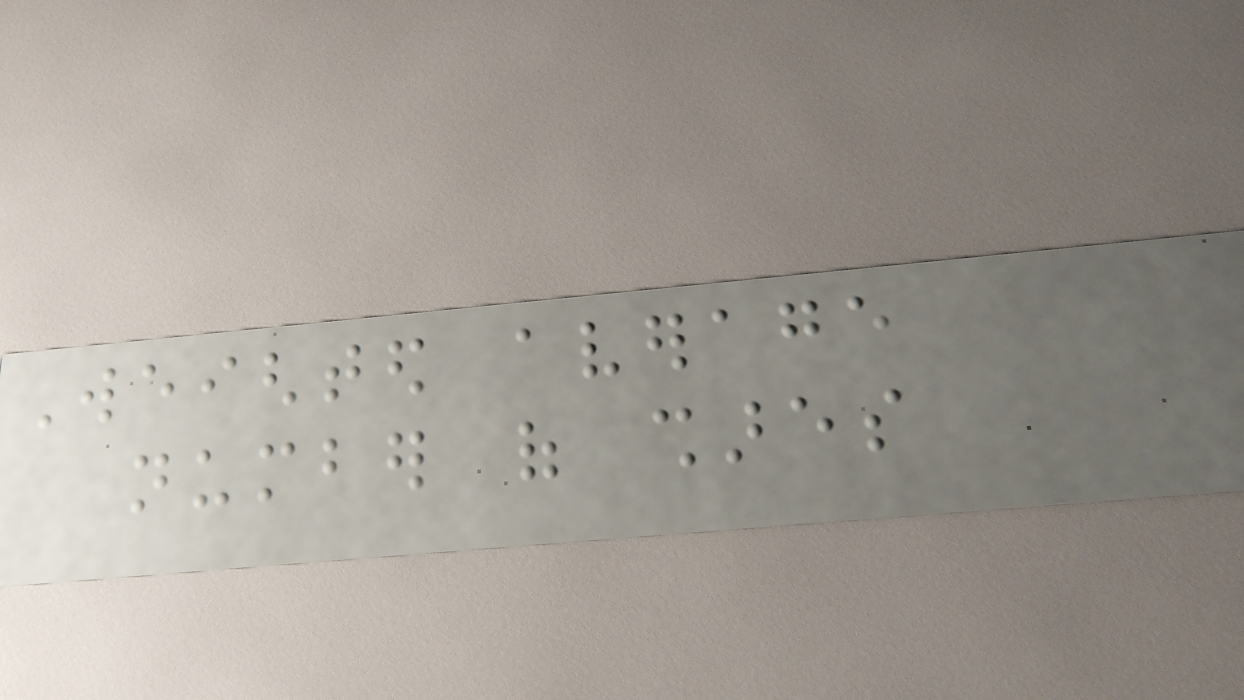Weighted average
number of shares
